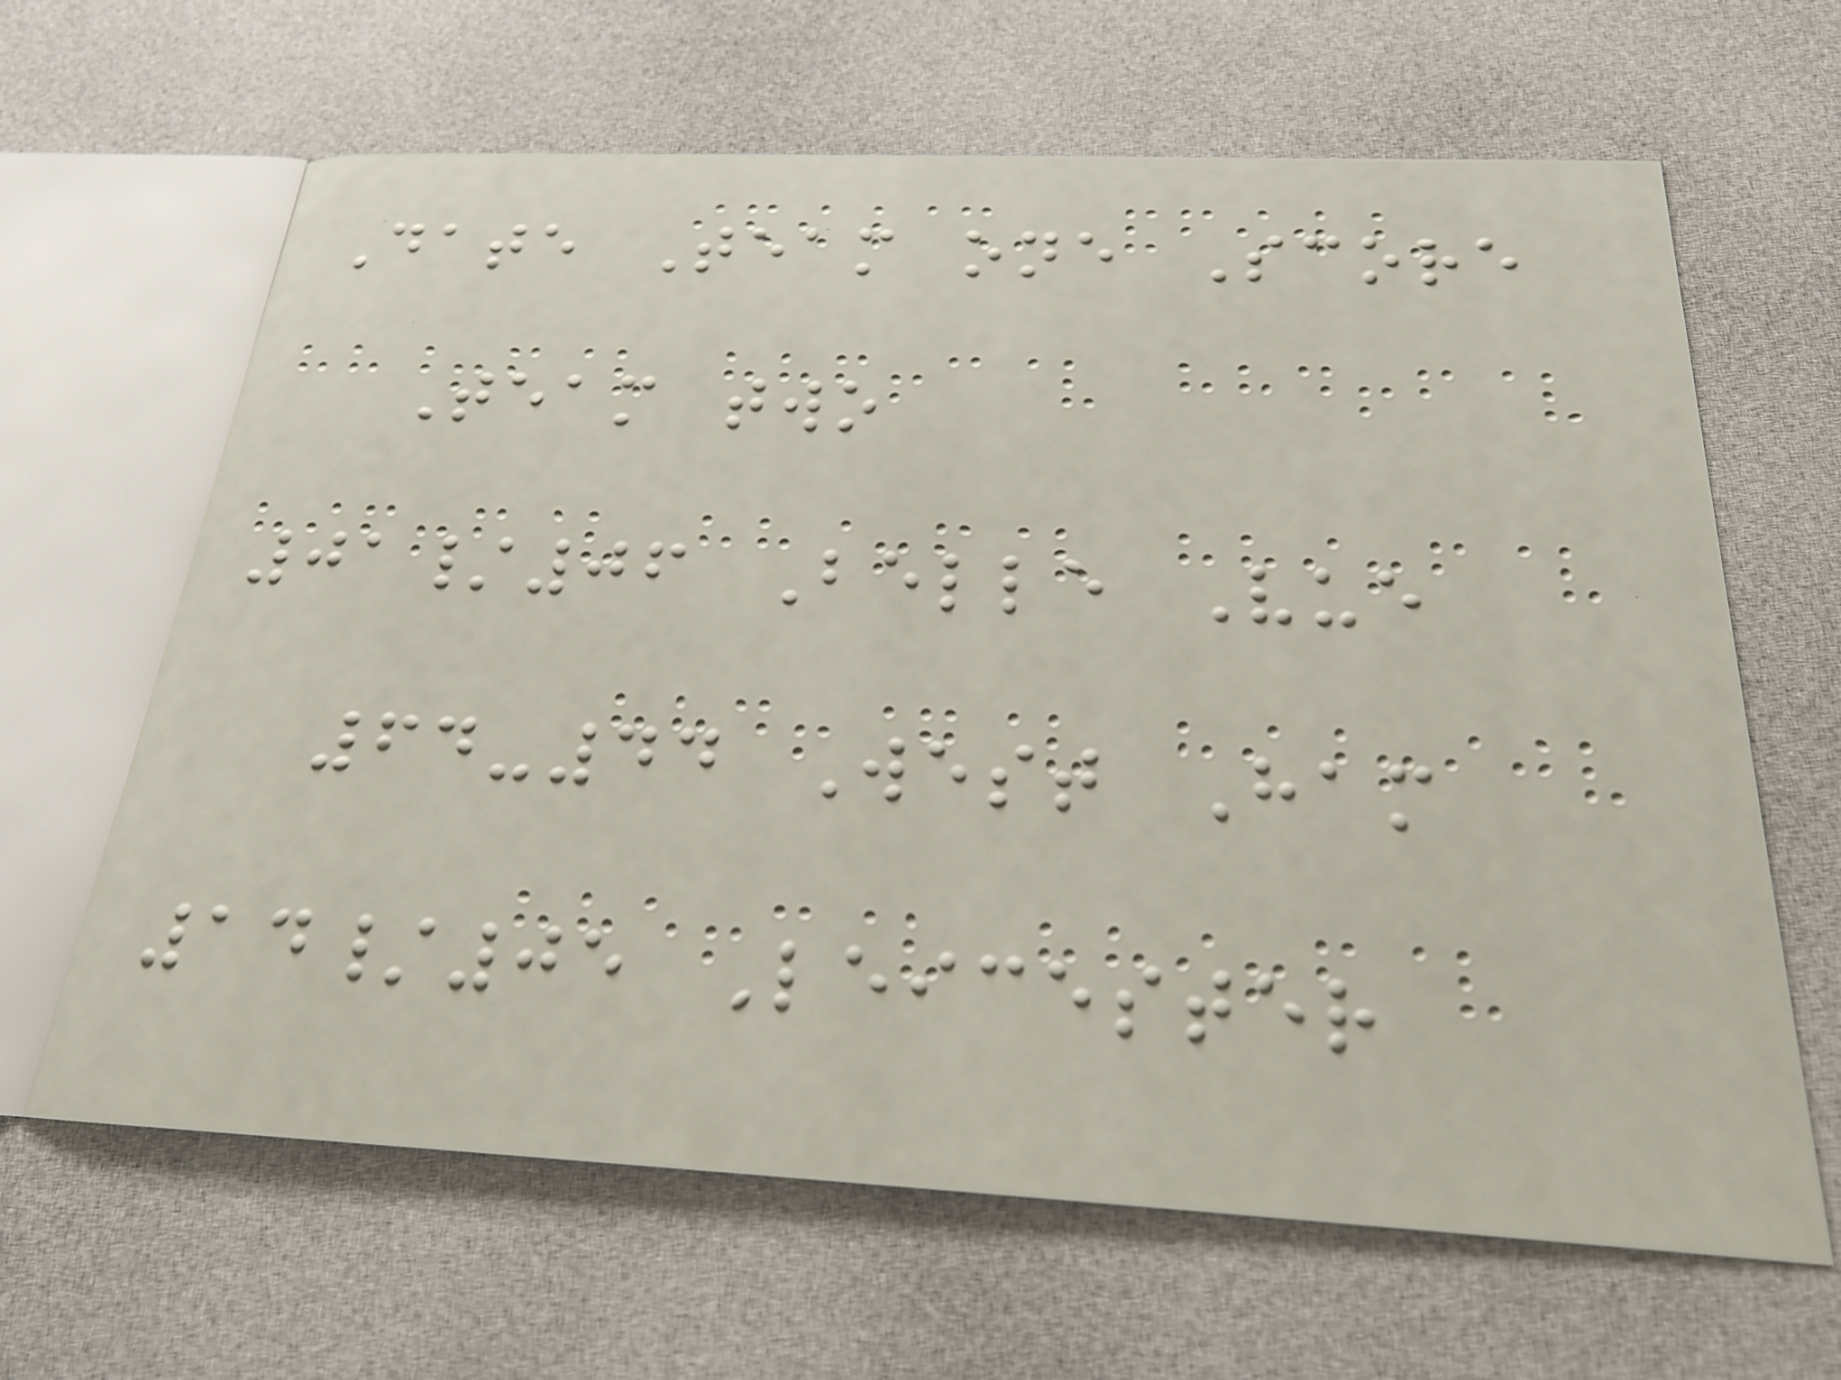Date Team one Score
Team two
01/06 Belle Vue
64-44 West Ham
14/05 Leicester
